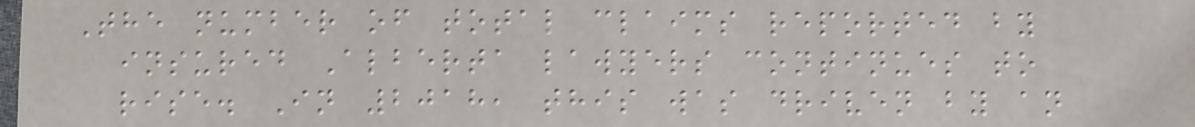The number of total claims reported by
insured Alberta lawyers continues to
rise. In 2018, this was driven by an
